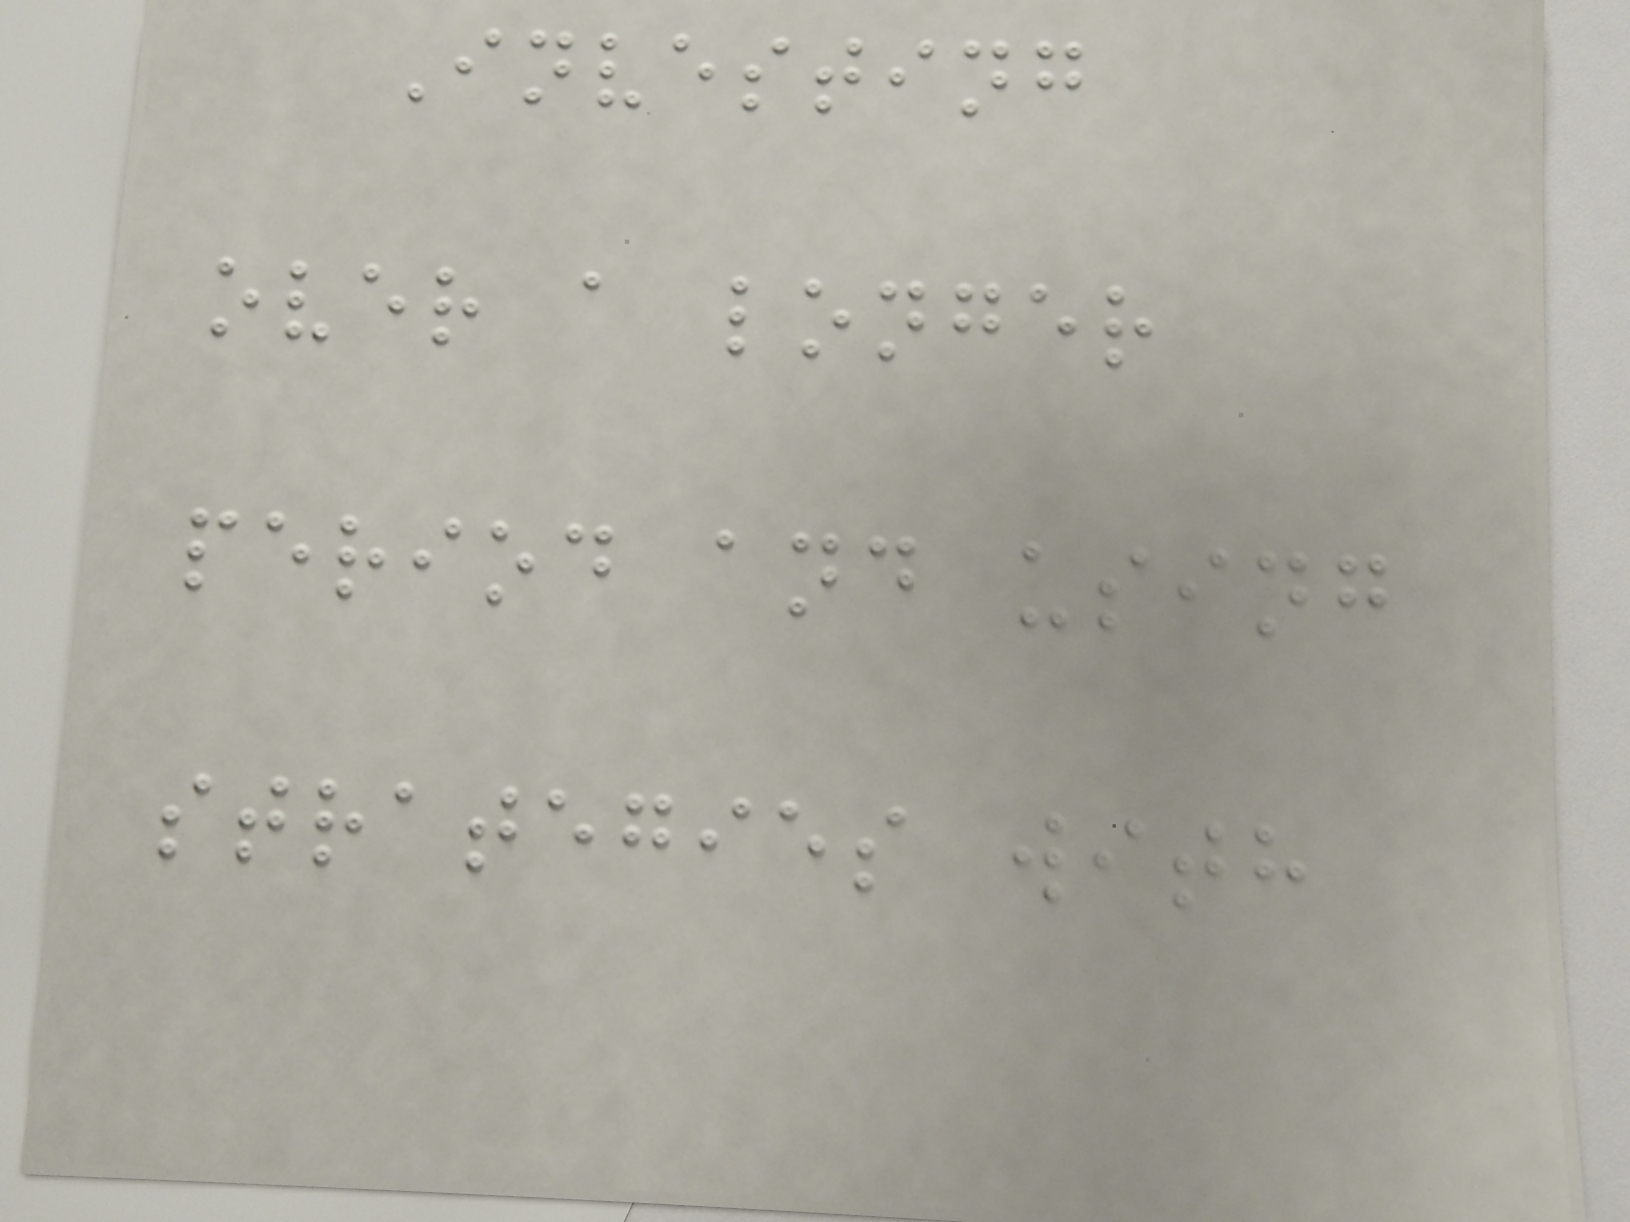Investing
over a longer
period and using
strategies with
